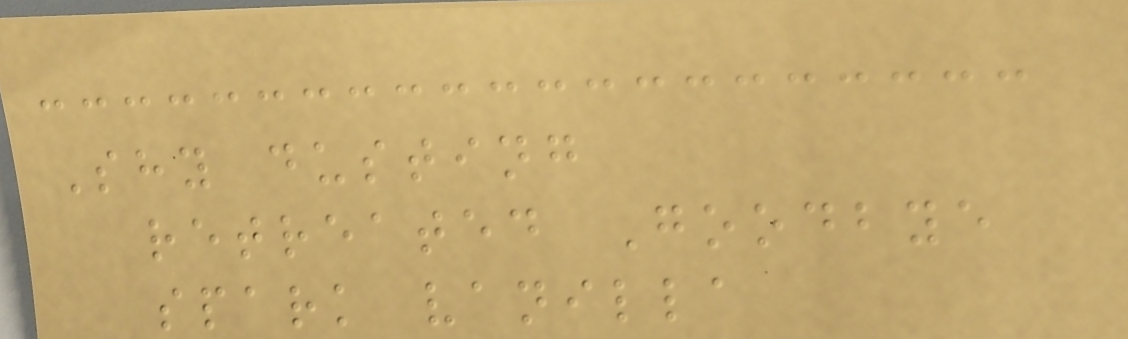Shy dusting
retreated Goodbye
spark vanilla
